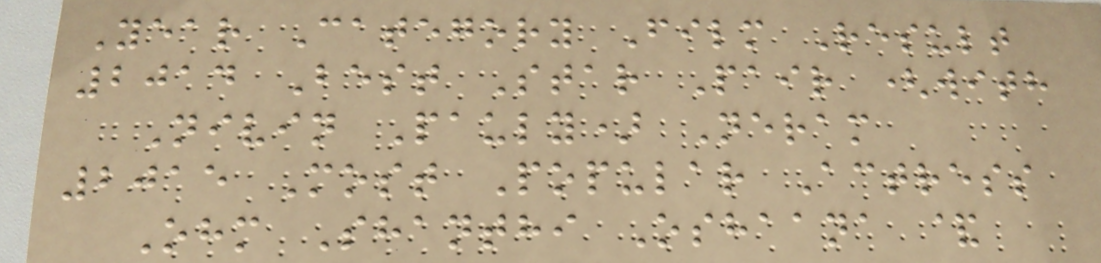Year Category Film Result
2014 Best Star Pair (with
Nivin Pauly) Neram
2015 Most Popular Actress
Ohm Shanthi Oshaana &
